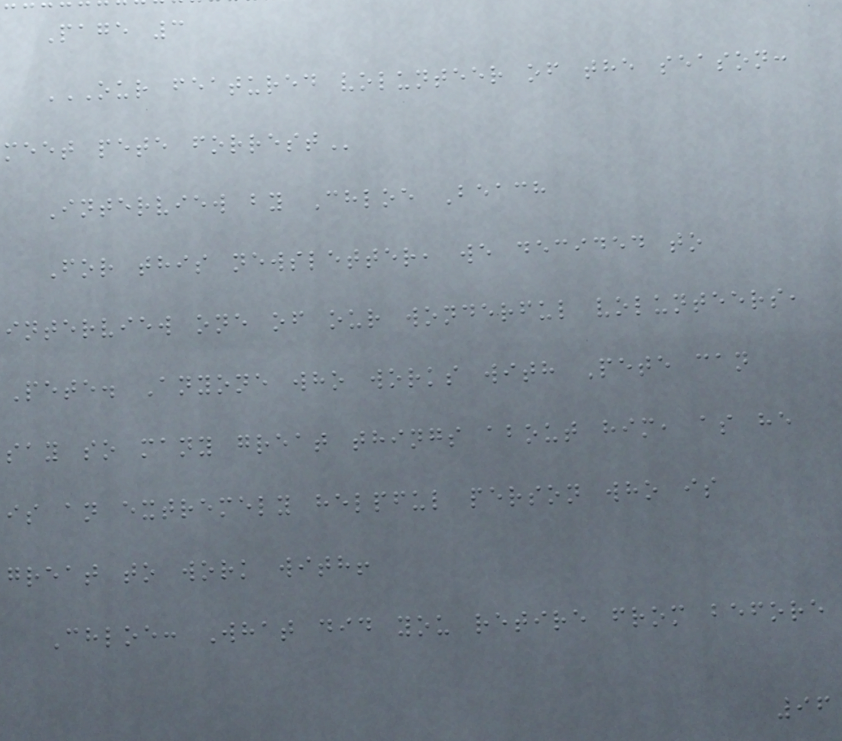Page 3
OUR FEATURED VOLUNTEER OF THE SEASON:
MEET PETE FORREST
Interview by Chloe Beach
For this newsletter, we decided to
interview one of our wonderful volunteers,
Pete. Anyone who works with Pete can
say so many great things about him, as he
is an extremely helpful person who is
great to work with!
Chloe: What did you retire from before
96
